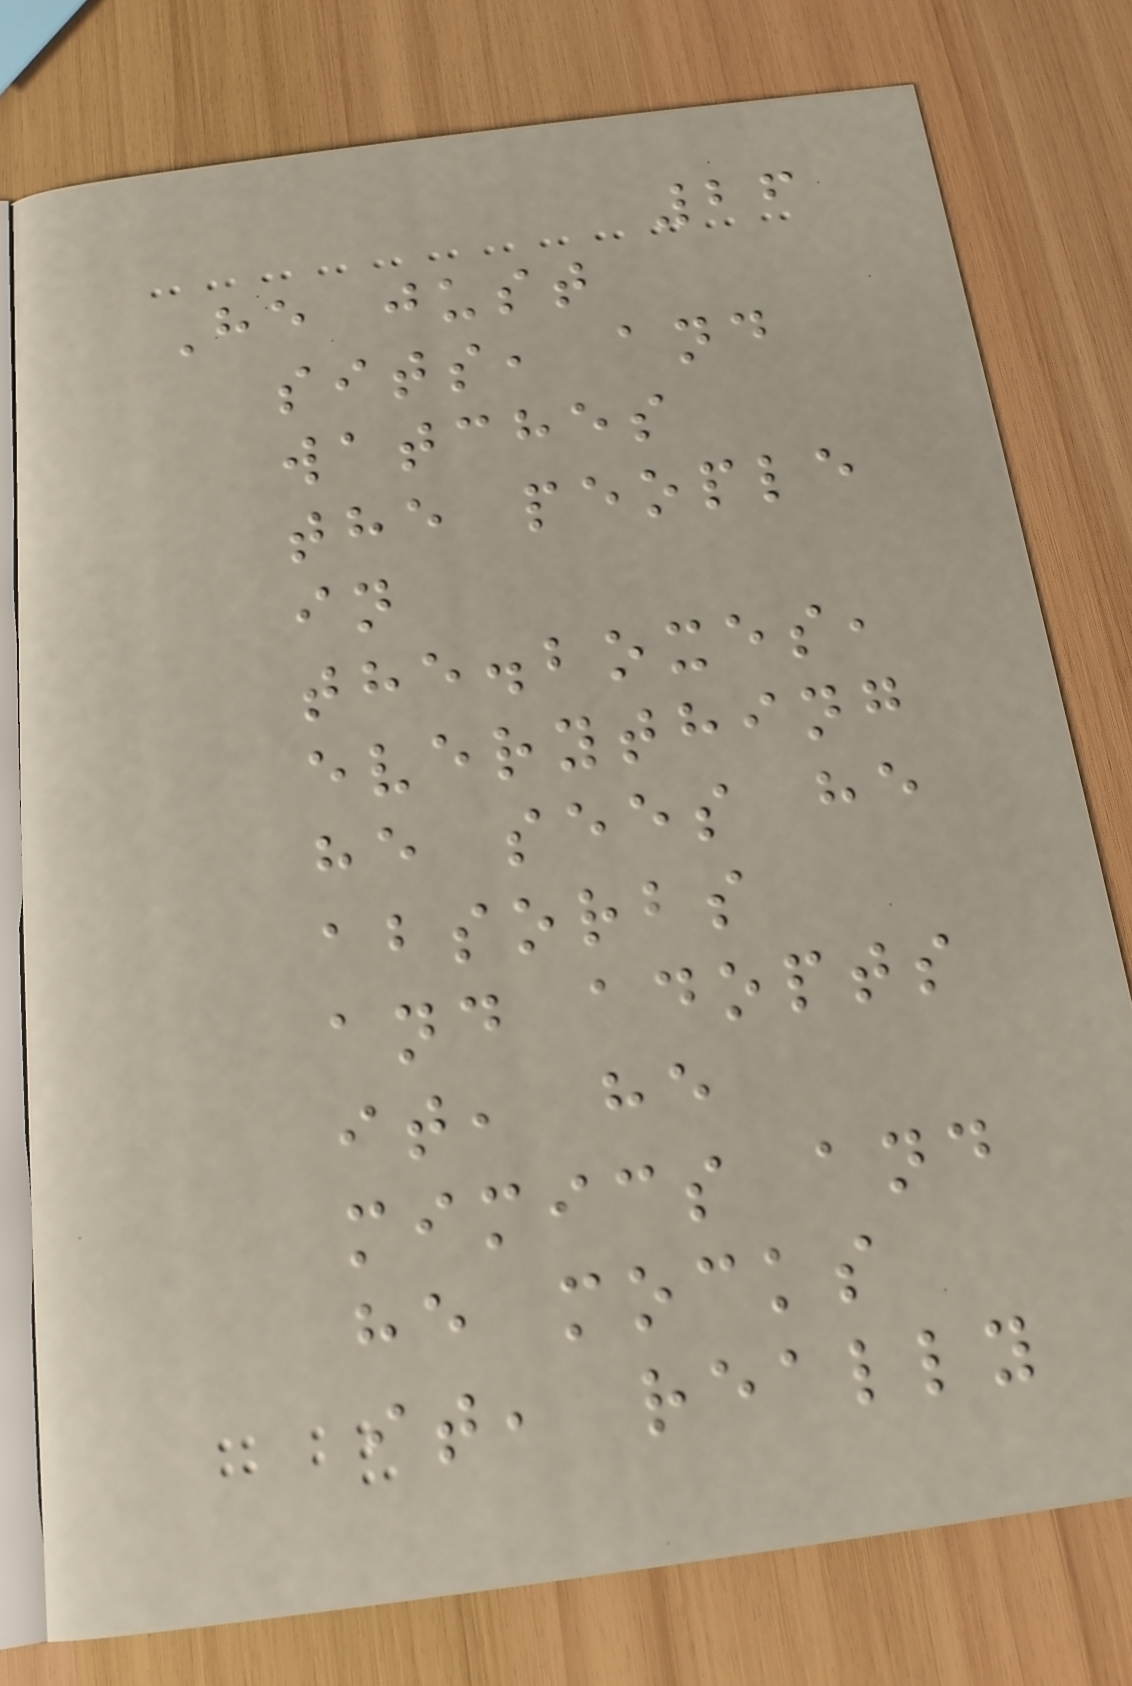26
He just
sits, and
watches
the people
in
the.boxes,
everything
he sees he
absorbs
and adopts
it, he
mimics and
he mocks
it, really
